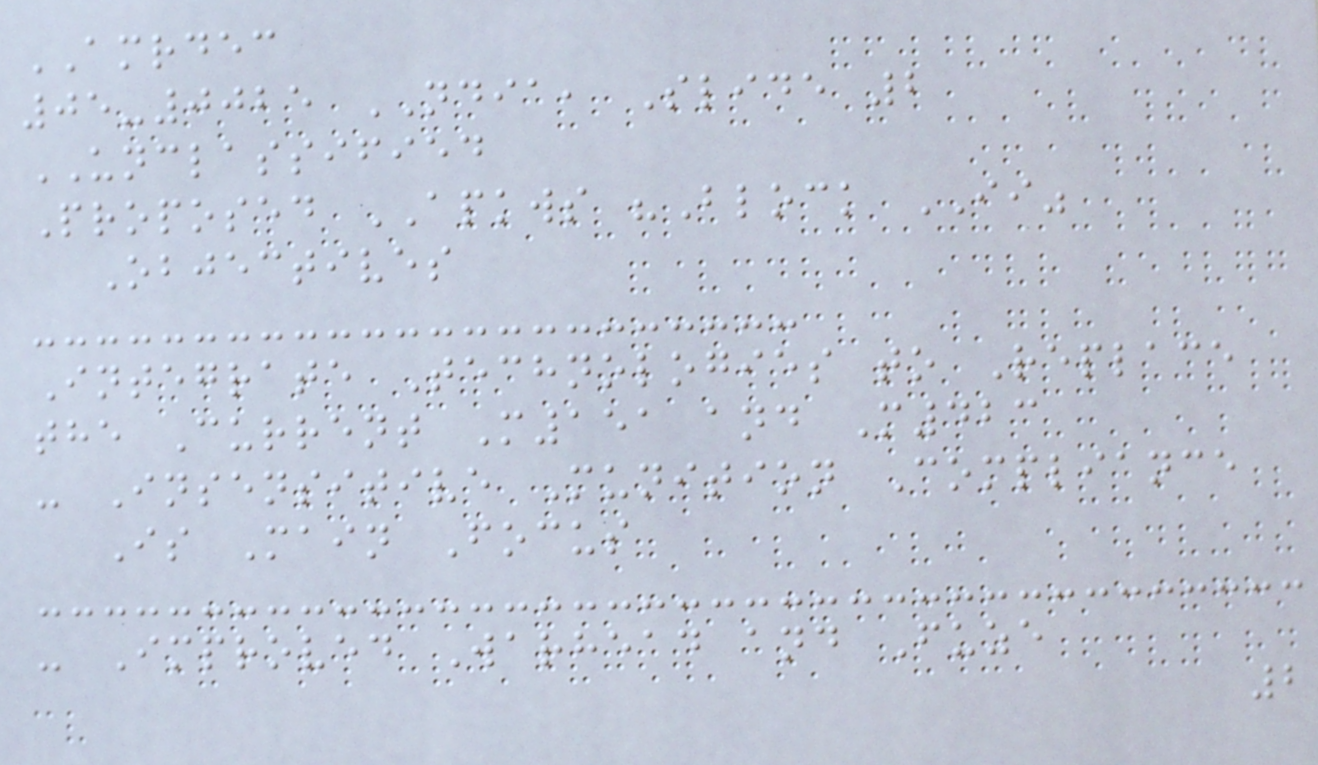AMRDEC
05-0025 NDIA, Slide 2
UNCLASSIFIED
Proposed APKWS "Block II"
Objectives
Integrate Technologies to Replace
the Current M151 and M423
- Insensitive Munition Compliance
Is Main Focus
- Improved Warhead and Fuze
2
